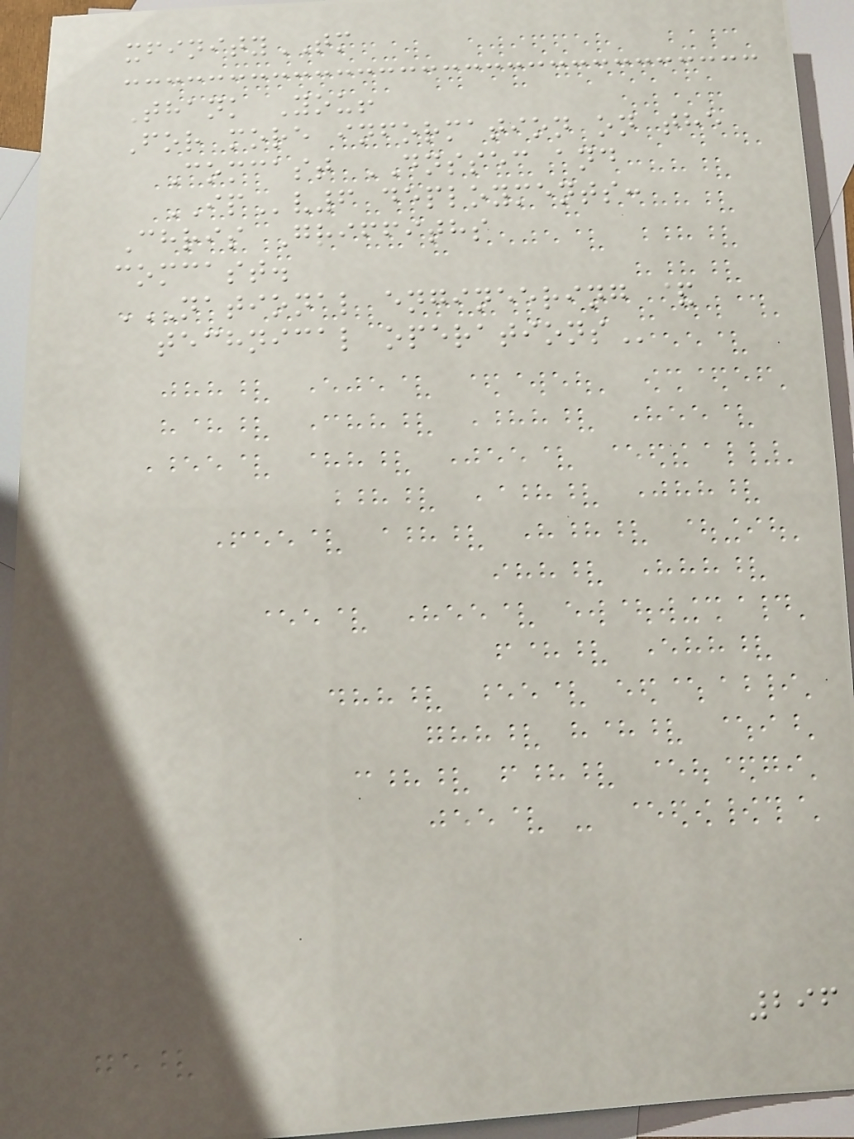xfinityTM
Thank You!
For more information on the
Comcast DNSSEC and
IPv6 deployments:
Chris Griffiths
comcast.
NATIONAL ENGINEERING &
TECHNICAL OPERATIONS
296
